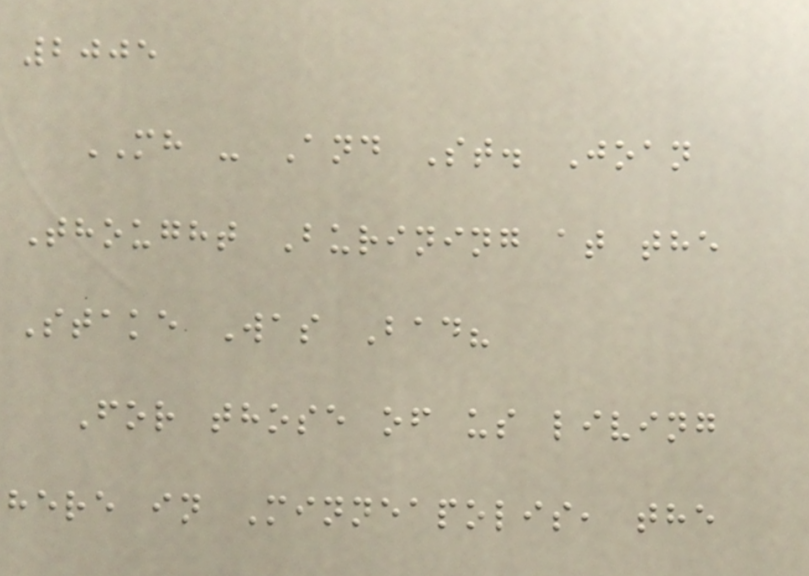2005
MH - And St. Joan
Thought Burining at the
Stake Was Bad?
For those of us living
here in Minneapolis, the
